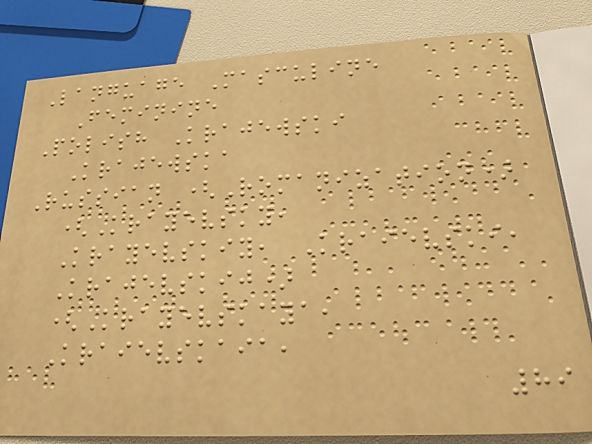Language Masculine
Feminine
Polish Krajewski
Krajewska
Russian (Romanization)
(Krayevsky,
Krayevskiy, Kraievski,
Krajevskij)
(Krayevskaya,
Kraievskaia,
89
